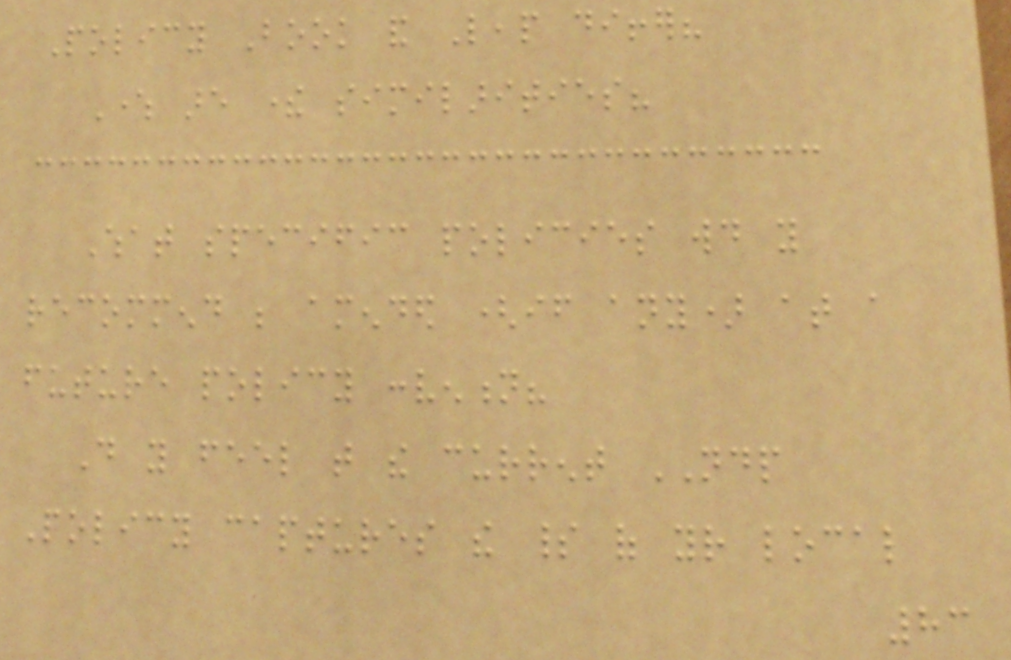Policy Book and Leap differ?
Where are there similarities?
What specific policies would you
recommend be amended (if any) at a
future policy convention?
Do you feel that the current NDP
Policy captures the spirit of your local
83
